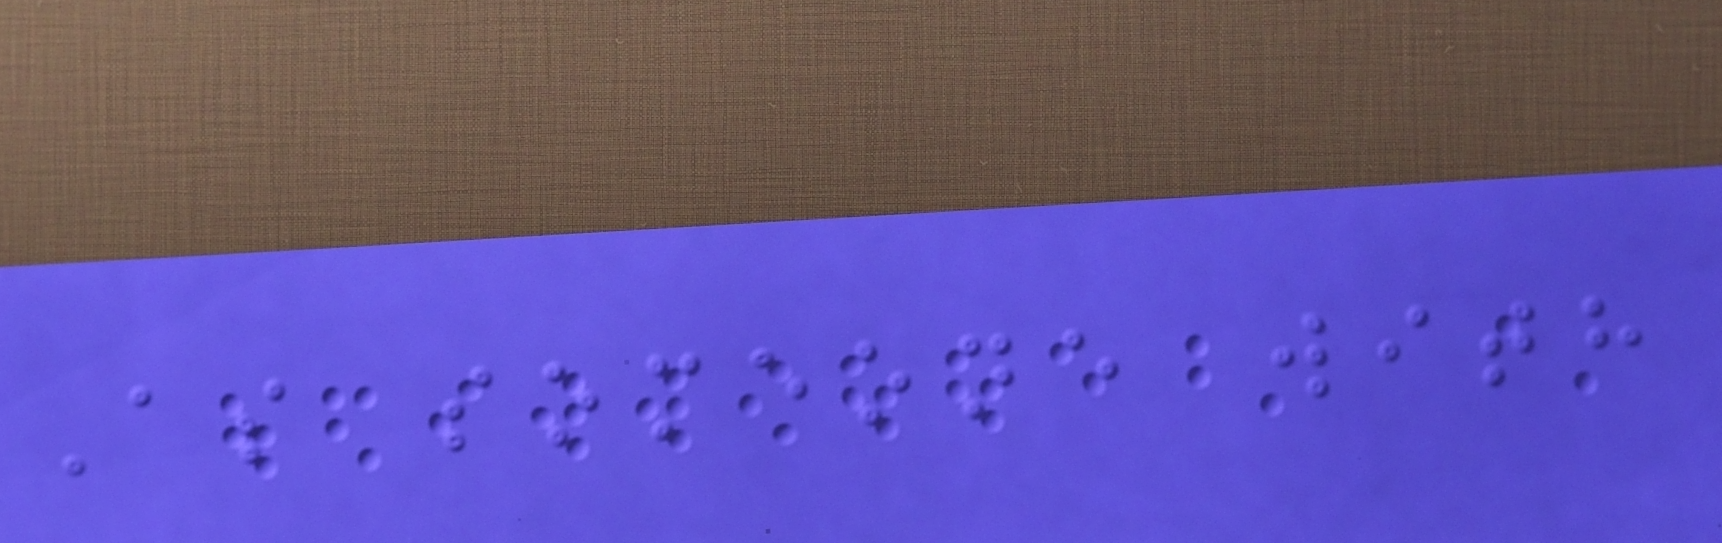As someone with
